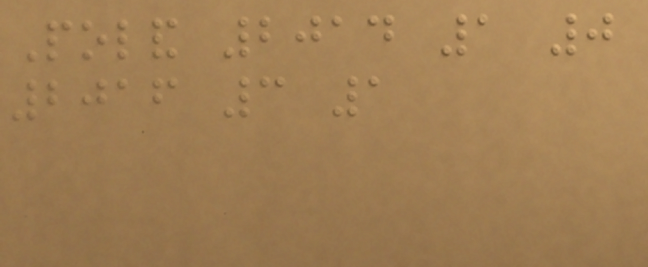Poland 2014 1 0
2016 3 1
